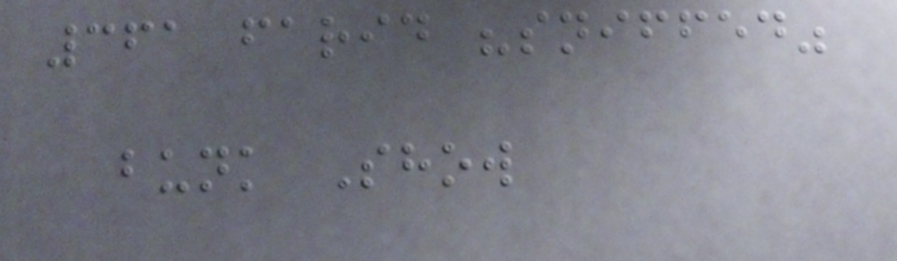361 farid "sniffed"
bunk Show
